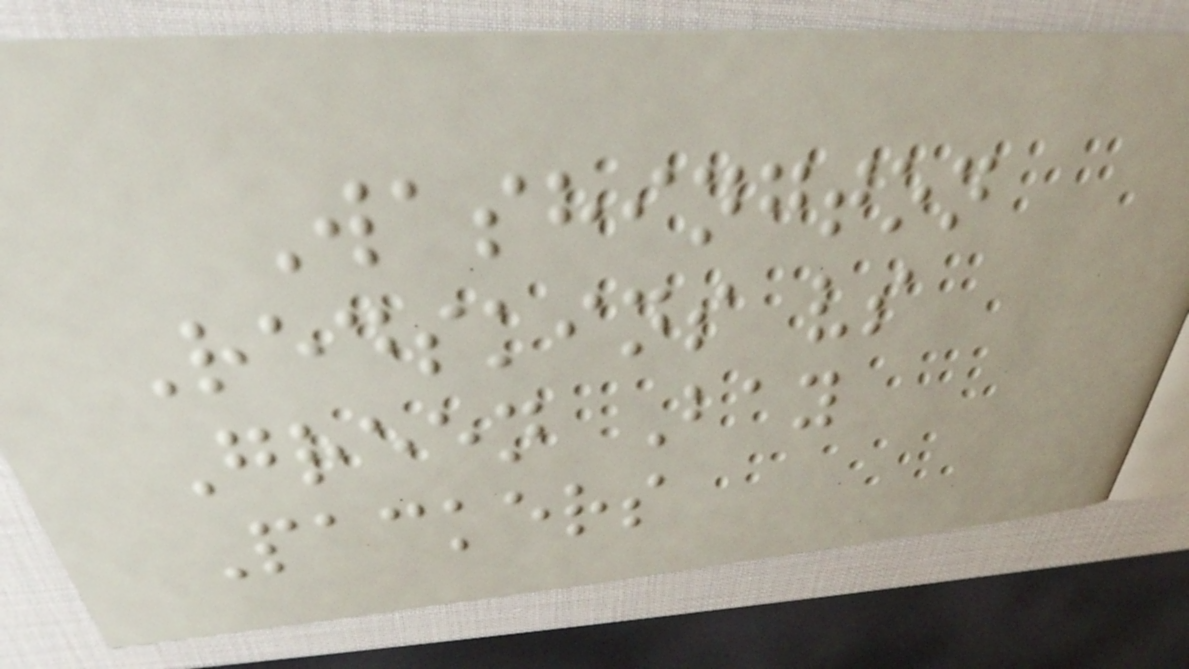Washington
Redskins vs
Green Bay
Packers
